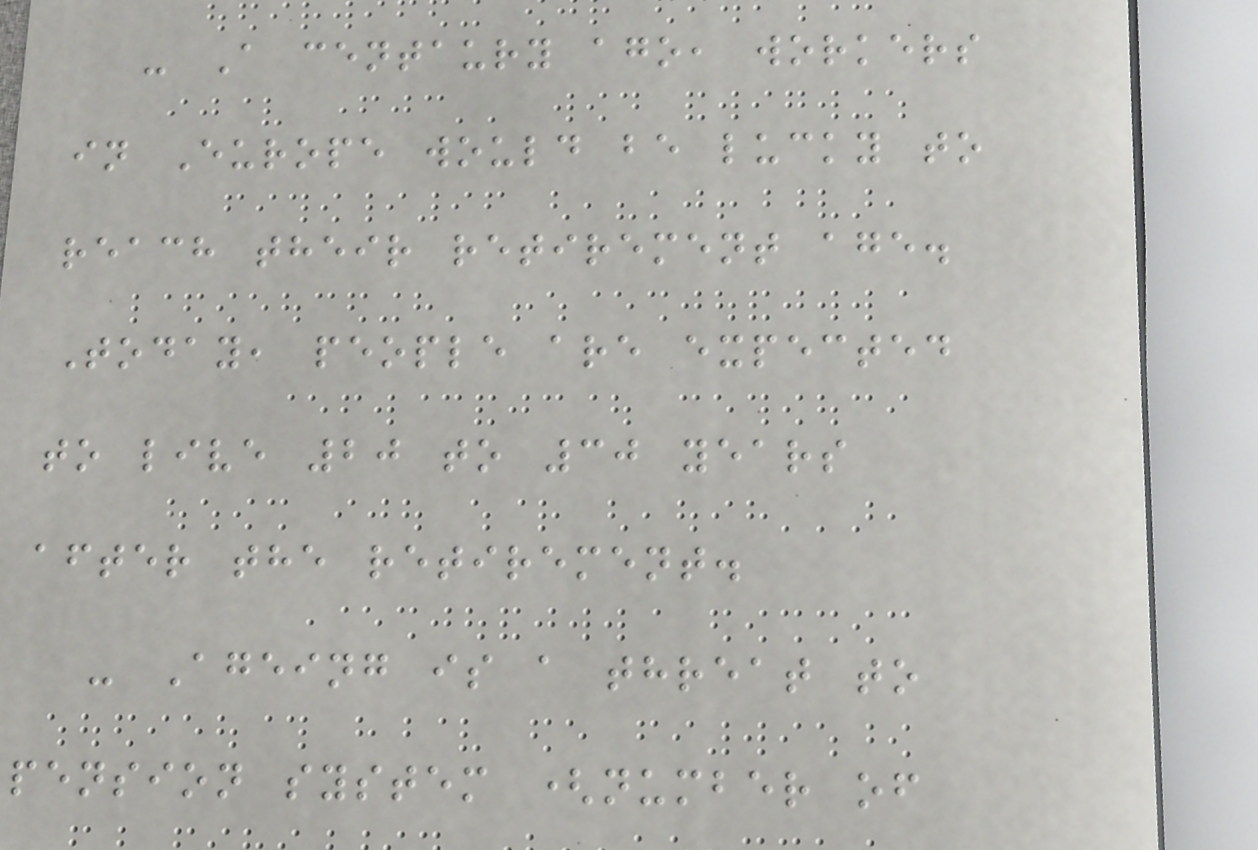- A centaury ago, workers
in Europe would be lucky to
reach their retirement age.
Today, people are expected
to live 20 to 30 years
after the retirement.
- Ageing is a threat to
pension system (number of
